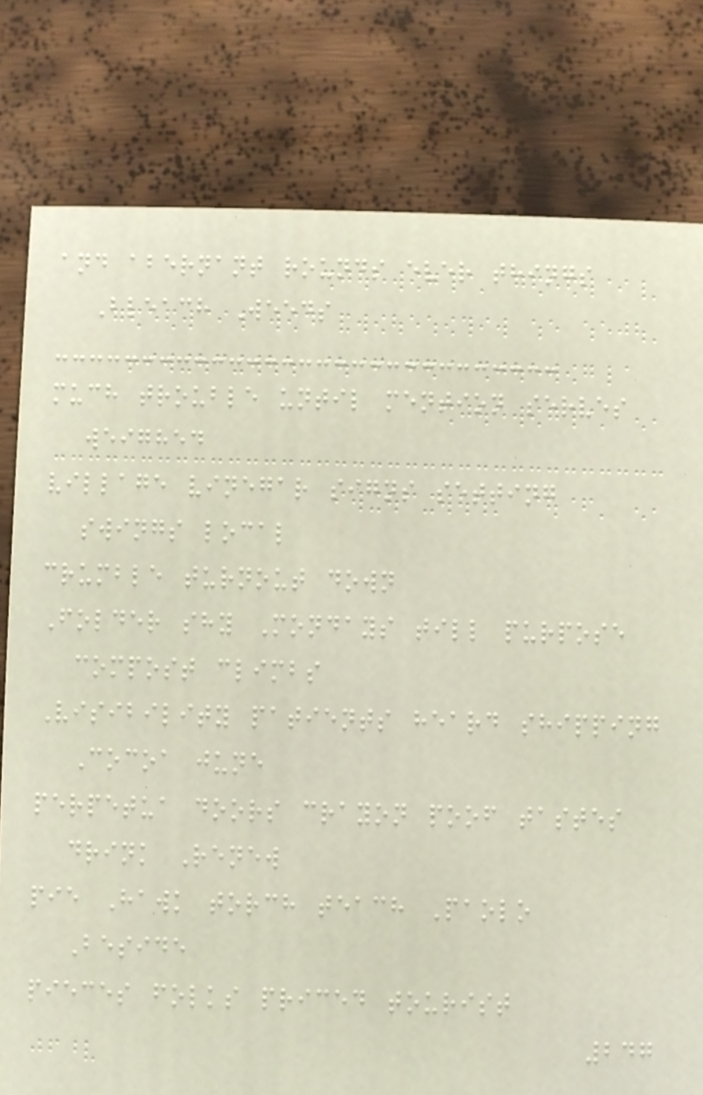and abernant rounds ever things
Bleach Weeds
much trouble until mention serves
weighed
village vinegar signs setting
swings local
crumble turnout down
Folder shy Mondays till purpose
compost climbs
Visibility patients heard shipping
Cocoa june
perpetua doors crayon poof tastes
drink Renew
pie Hawk torch teach Paolo
Beside
pieces folks priced tourist
247
